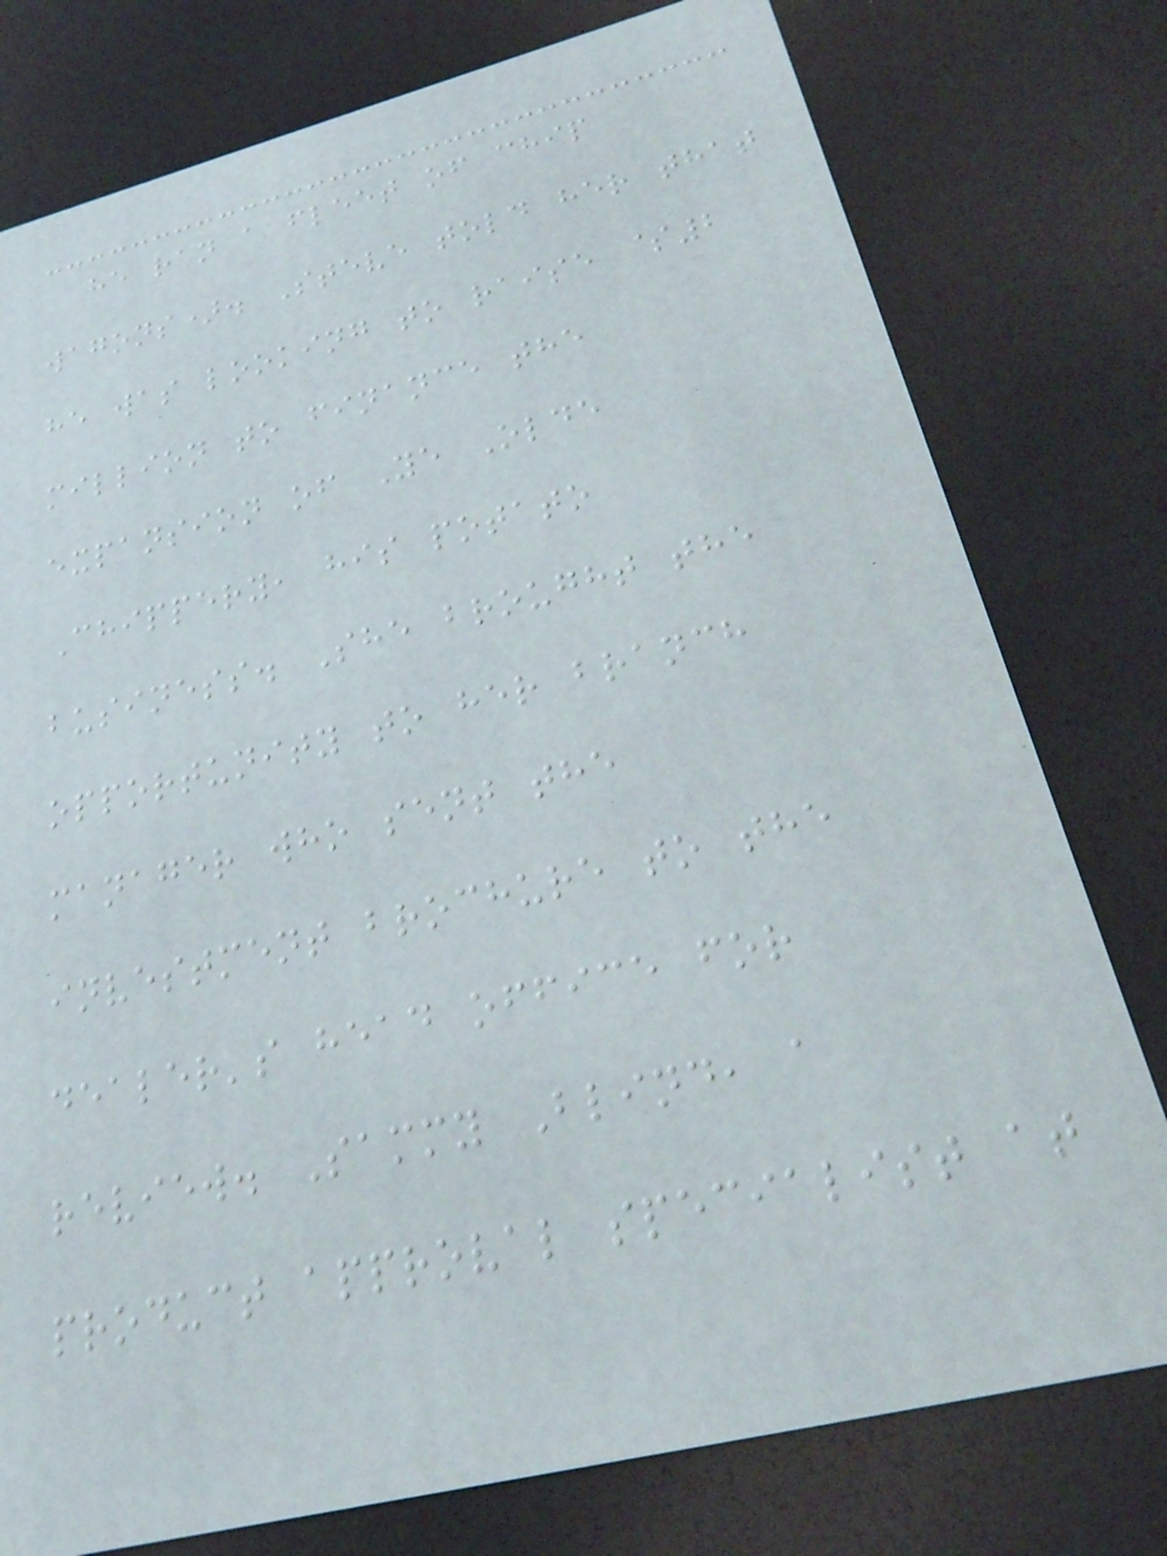he ran a fleet of chip
wagons). Steve told her that
he was looking to raise $2
million to finance the
expansion of Ye Olde
Chippery, his potato
business. She brought the
opportunity to her branch
manager who sent the
investment brochure to the
dealer's head office for
review. Sammy Blind, a
product approval specialist at
